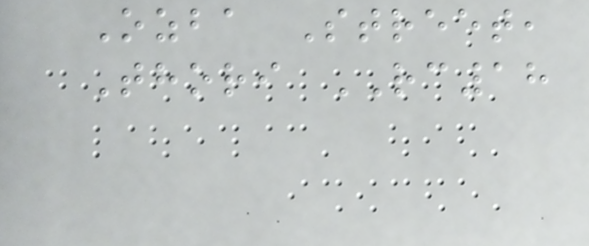Ozba Street,
Thori RC18
